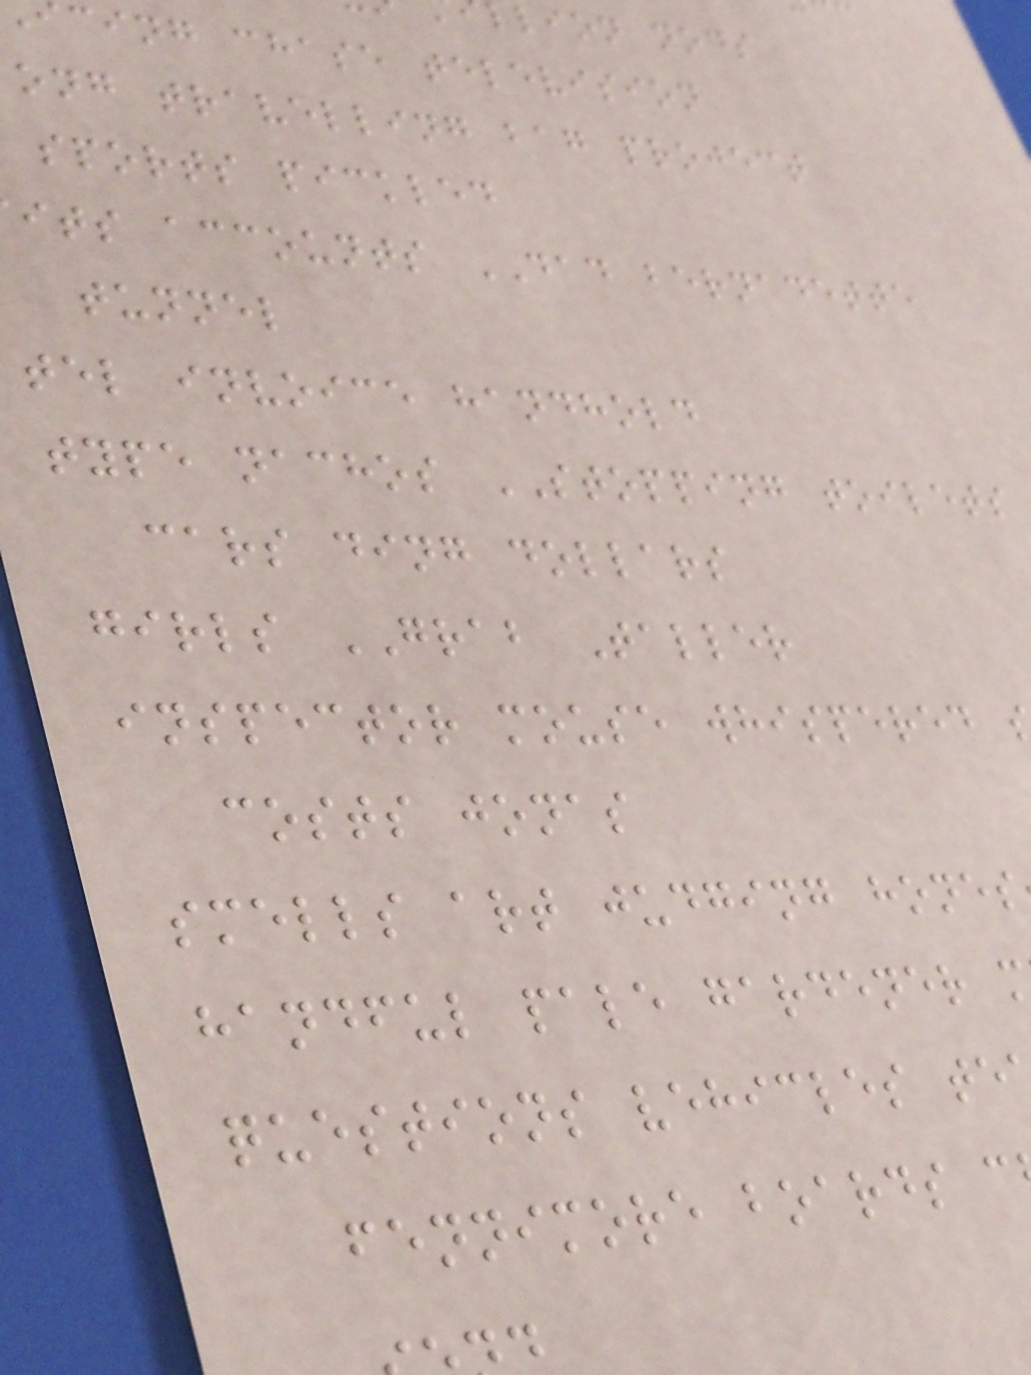llion nods
cing chase television
ong travelling bag project
sports pickled
its accounts DAD bernadette
tunnel
tel invoice handhold
type nachos STOPPING toilets
cars ding dollars
girls GRAB Taller
inspector mouse whispered
costs jonas
smells art judging hones
handful pale gardener
questions vehicles te
fennimore boards c
